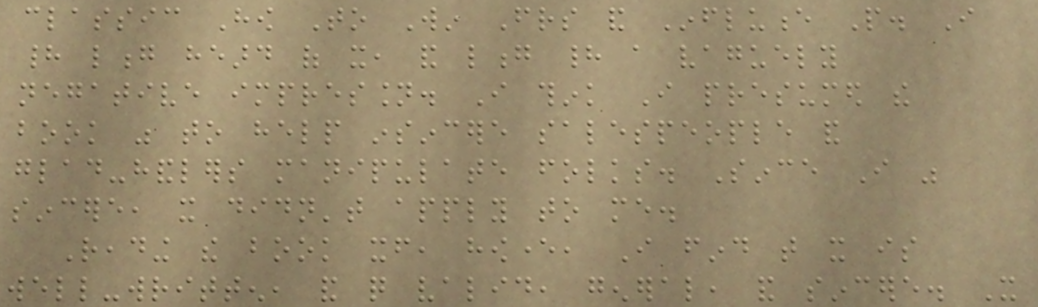classic How To Win Friends and Influence People. I
had long heard of it, and long had a vaguely
negative impression. I think I presumed the
book was to help insincere salespeople and
glad-handlers manipulate folks. Since I was
sincere, it didn't apply to me.
Reading the book itself, however, I find that it is
well-written, and quite valid, general, and sincere. It
